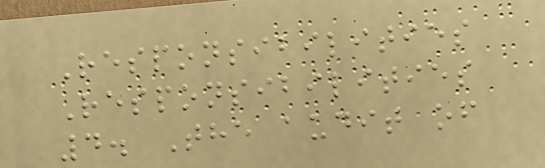Responsibilities
Responsibilities
4. The audit of
